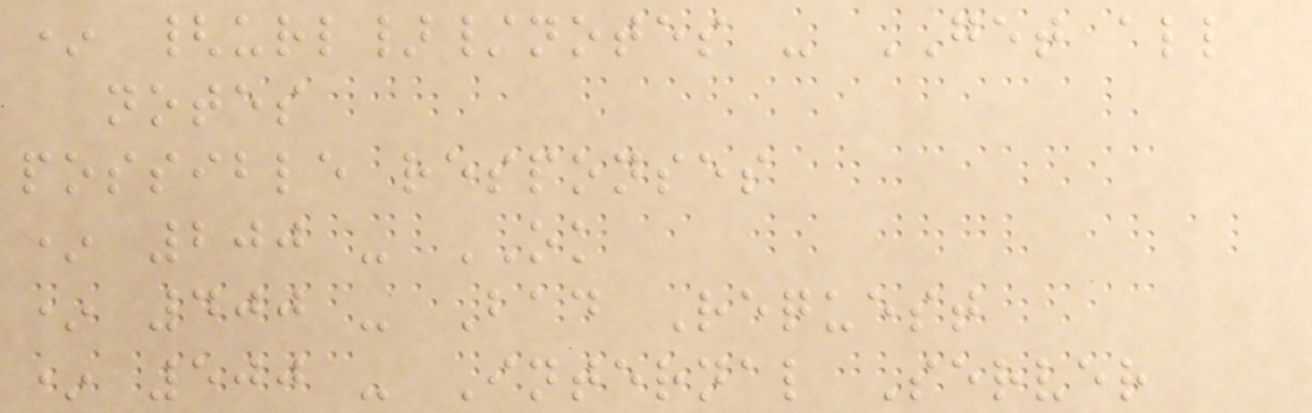* {url}/notes - GET all
notes
possible responses
* 200 - OK
* 400 - Bad Request
* 500 - Internal Server
